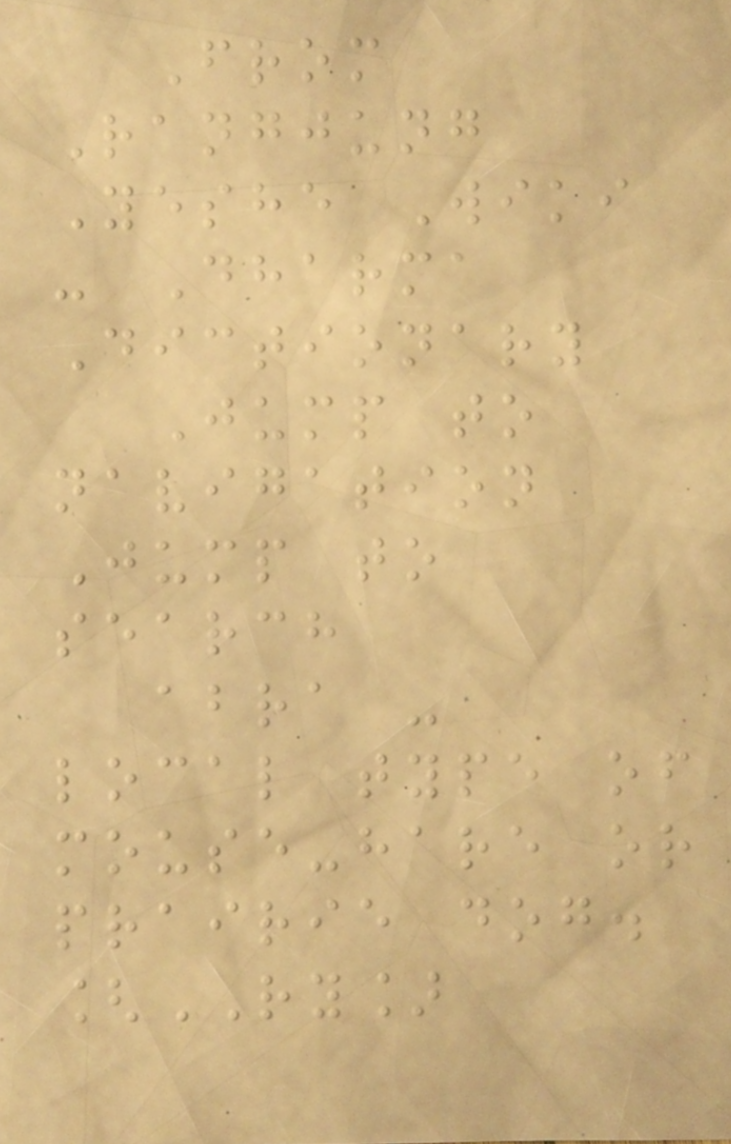From
Rangjung
Yeshe Wiki
- Dharma
Dictionary
Jump to
navigation
Jump to
search
abra -
local type of
mouse-hare or
prairie dog.
[RY]
